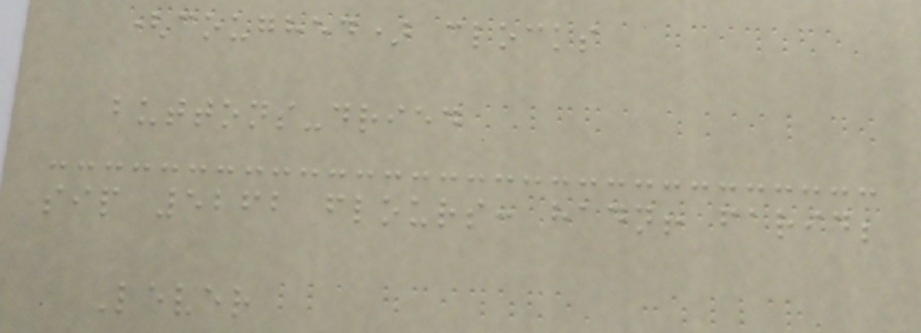(coughed) clocks
buttons-dried
sip 5262 flours: hadn! farid;
Lever
